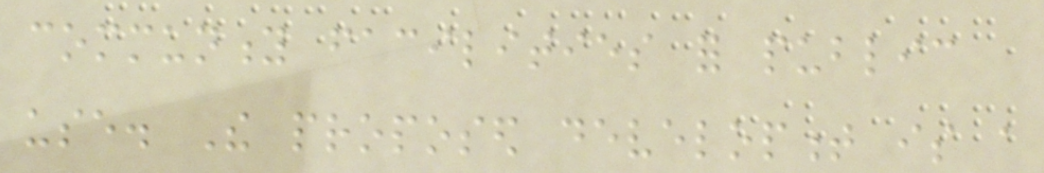community facilities for public
use. The proposed development is a
